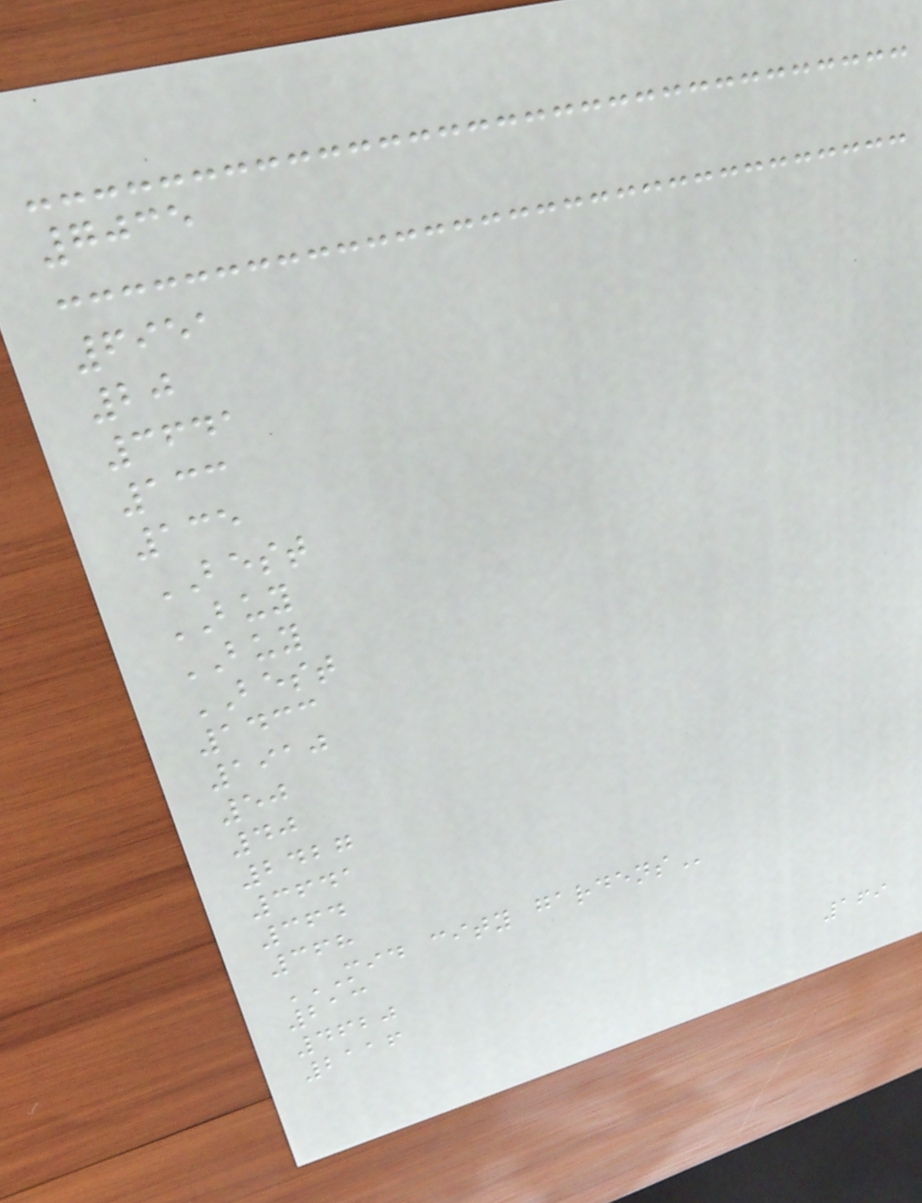7035
6951
20
3641
133
135
BEST
BUY
BUY
BEST
1433
1910
50
40
2427
3641
364
368
MID CITY GARDENS
213
4620
2116
169
